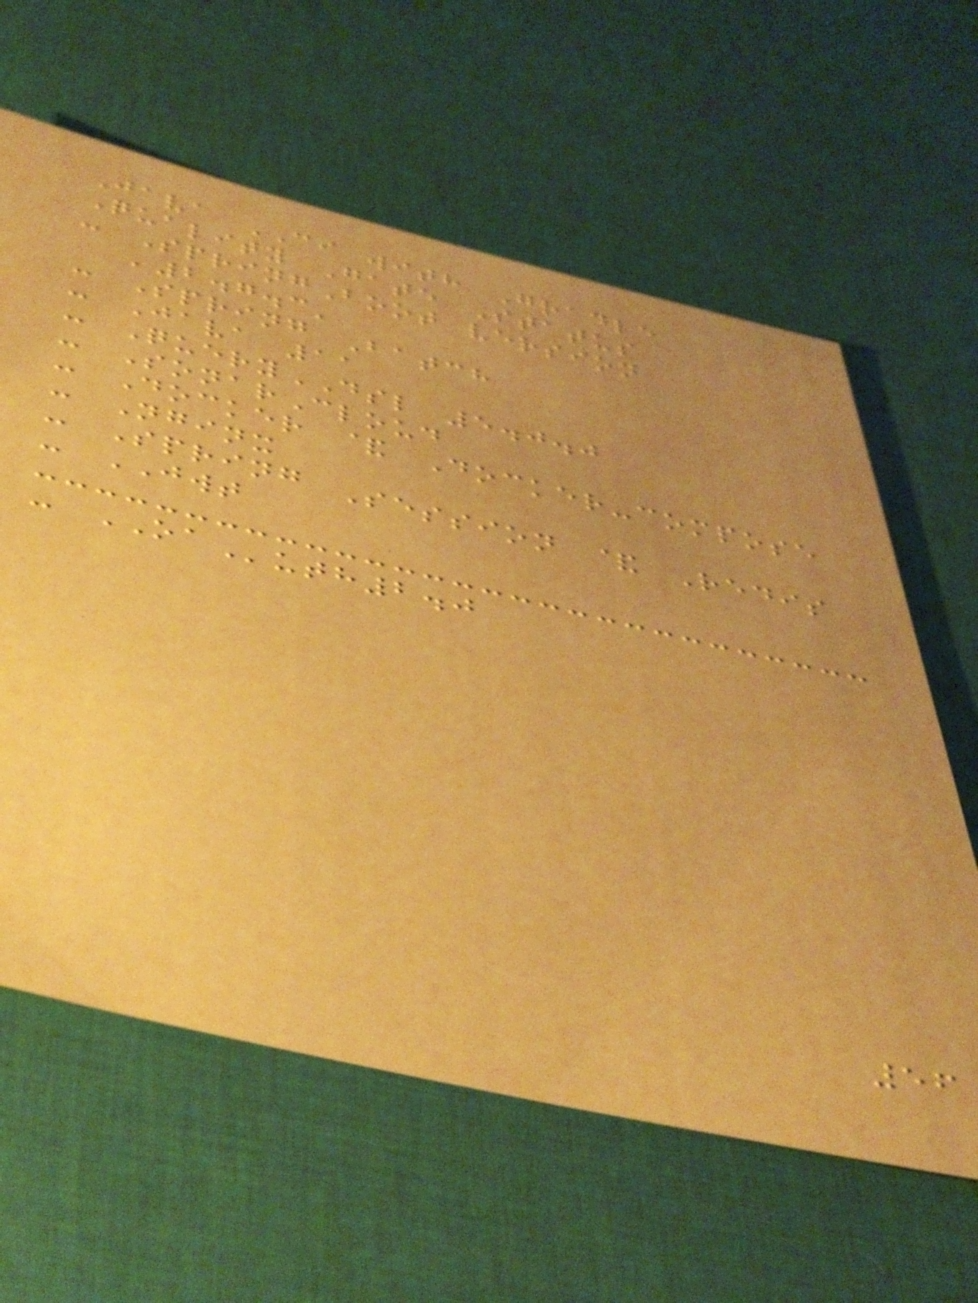Java CI with Gradle
Quality Gate Status
- SpringBoot version
'2.7.3'
- Spring Batch
- Java 11
- QueryDSL 5.0.0
- SonarCloud
- Docker & Docker-compose
- Nginx
- Spring Session & Redis
- JWT
- OAuth2.0
56
